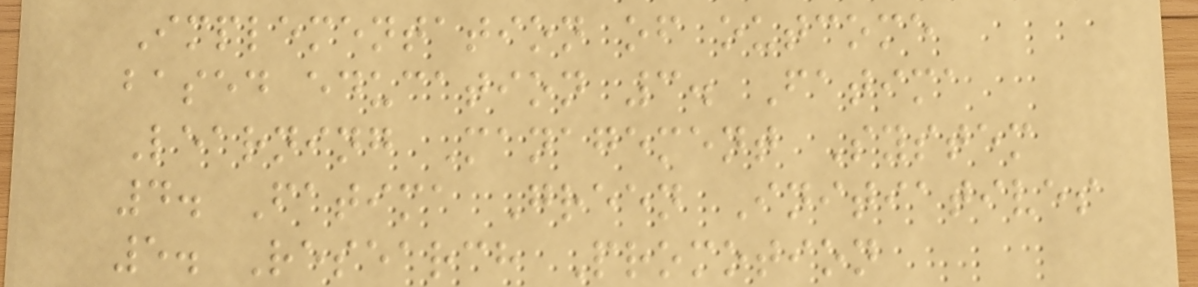Implementation of outcome
based education 3. Fatima
Learning Management System
4. Fatima Green Initiatives
5. Research Promotion
